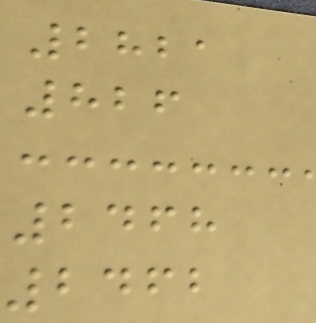2821
826
2468
2462
